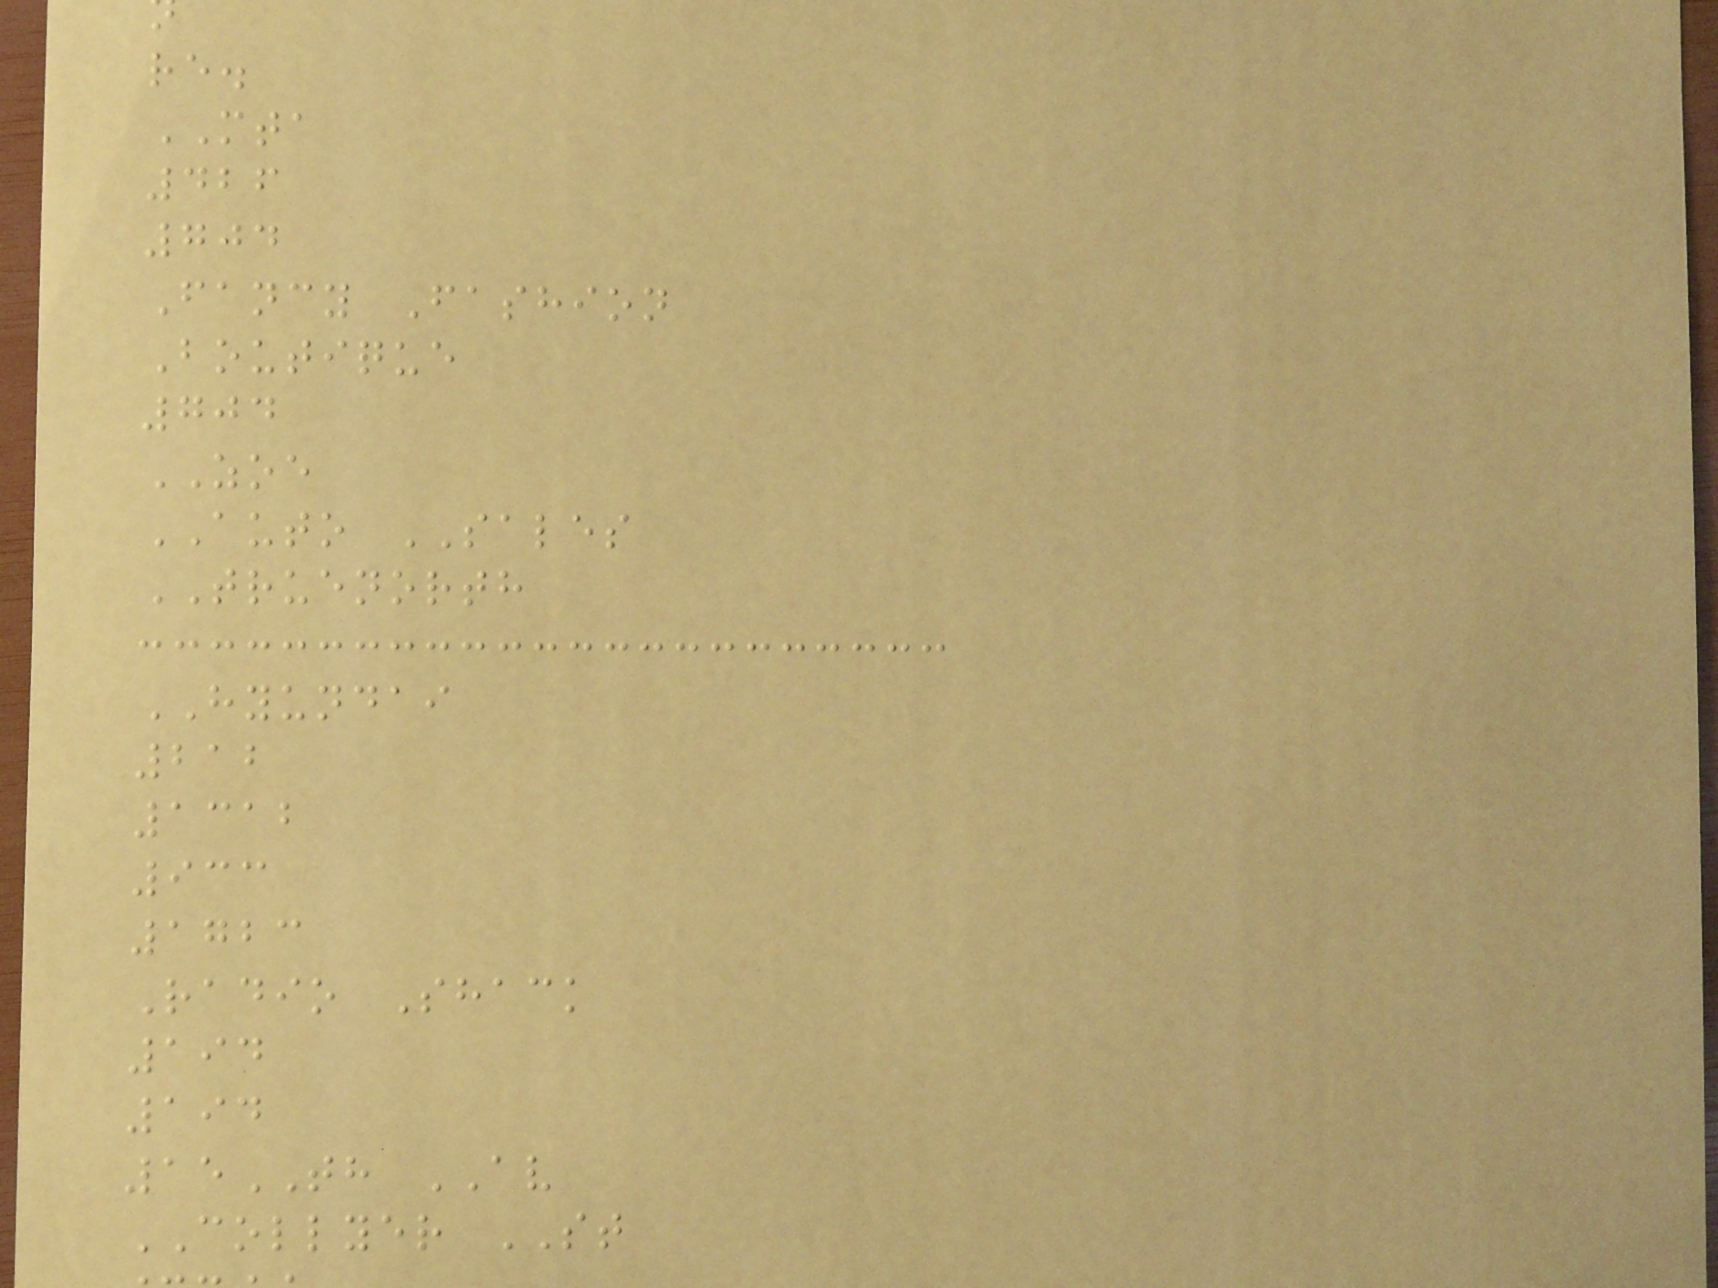re.
MTA
426
704
Fancy Fashion
Boutique
704
ZOE
AUTO SALES
TRUENORTH
HYUNDAI
212
1312
933
1723
Radio Shack
194
194
15TH AV
COLLYER ST
